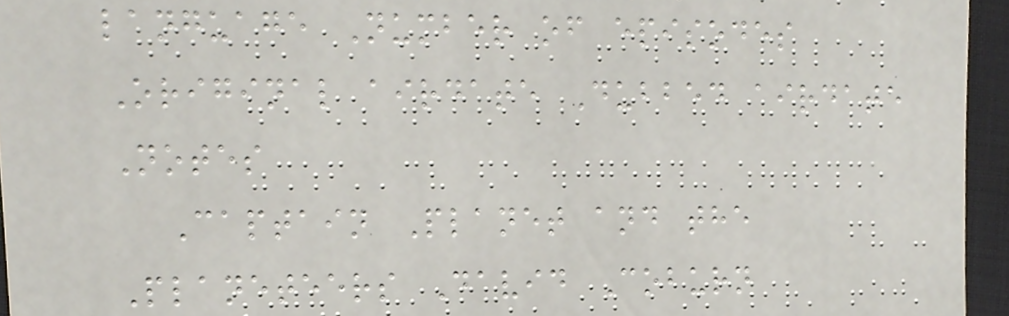language Number of episodes
Original airdate Dubbed airdate
Notes
Captain Planet and the
Planeteers David Coburn
